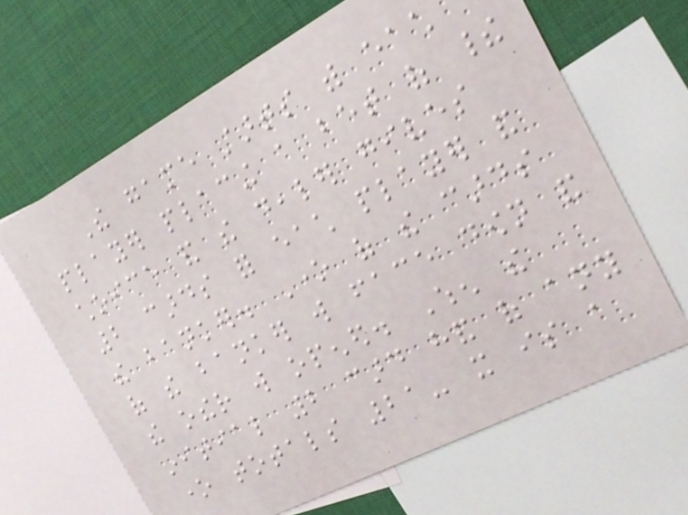The game starts with each
player placing a bet of their
choice and the dealer gives
2 cards for each player and
the banker. One of the cards
of the banker will face down and
the other will opened. When the
initial 2 card hand of any
one totals 21- it is a
